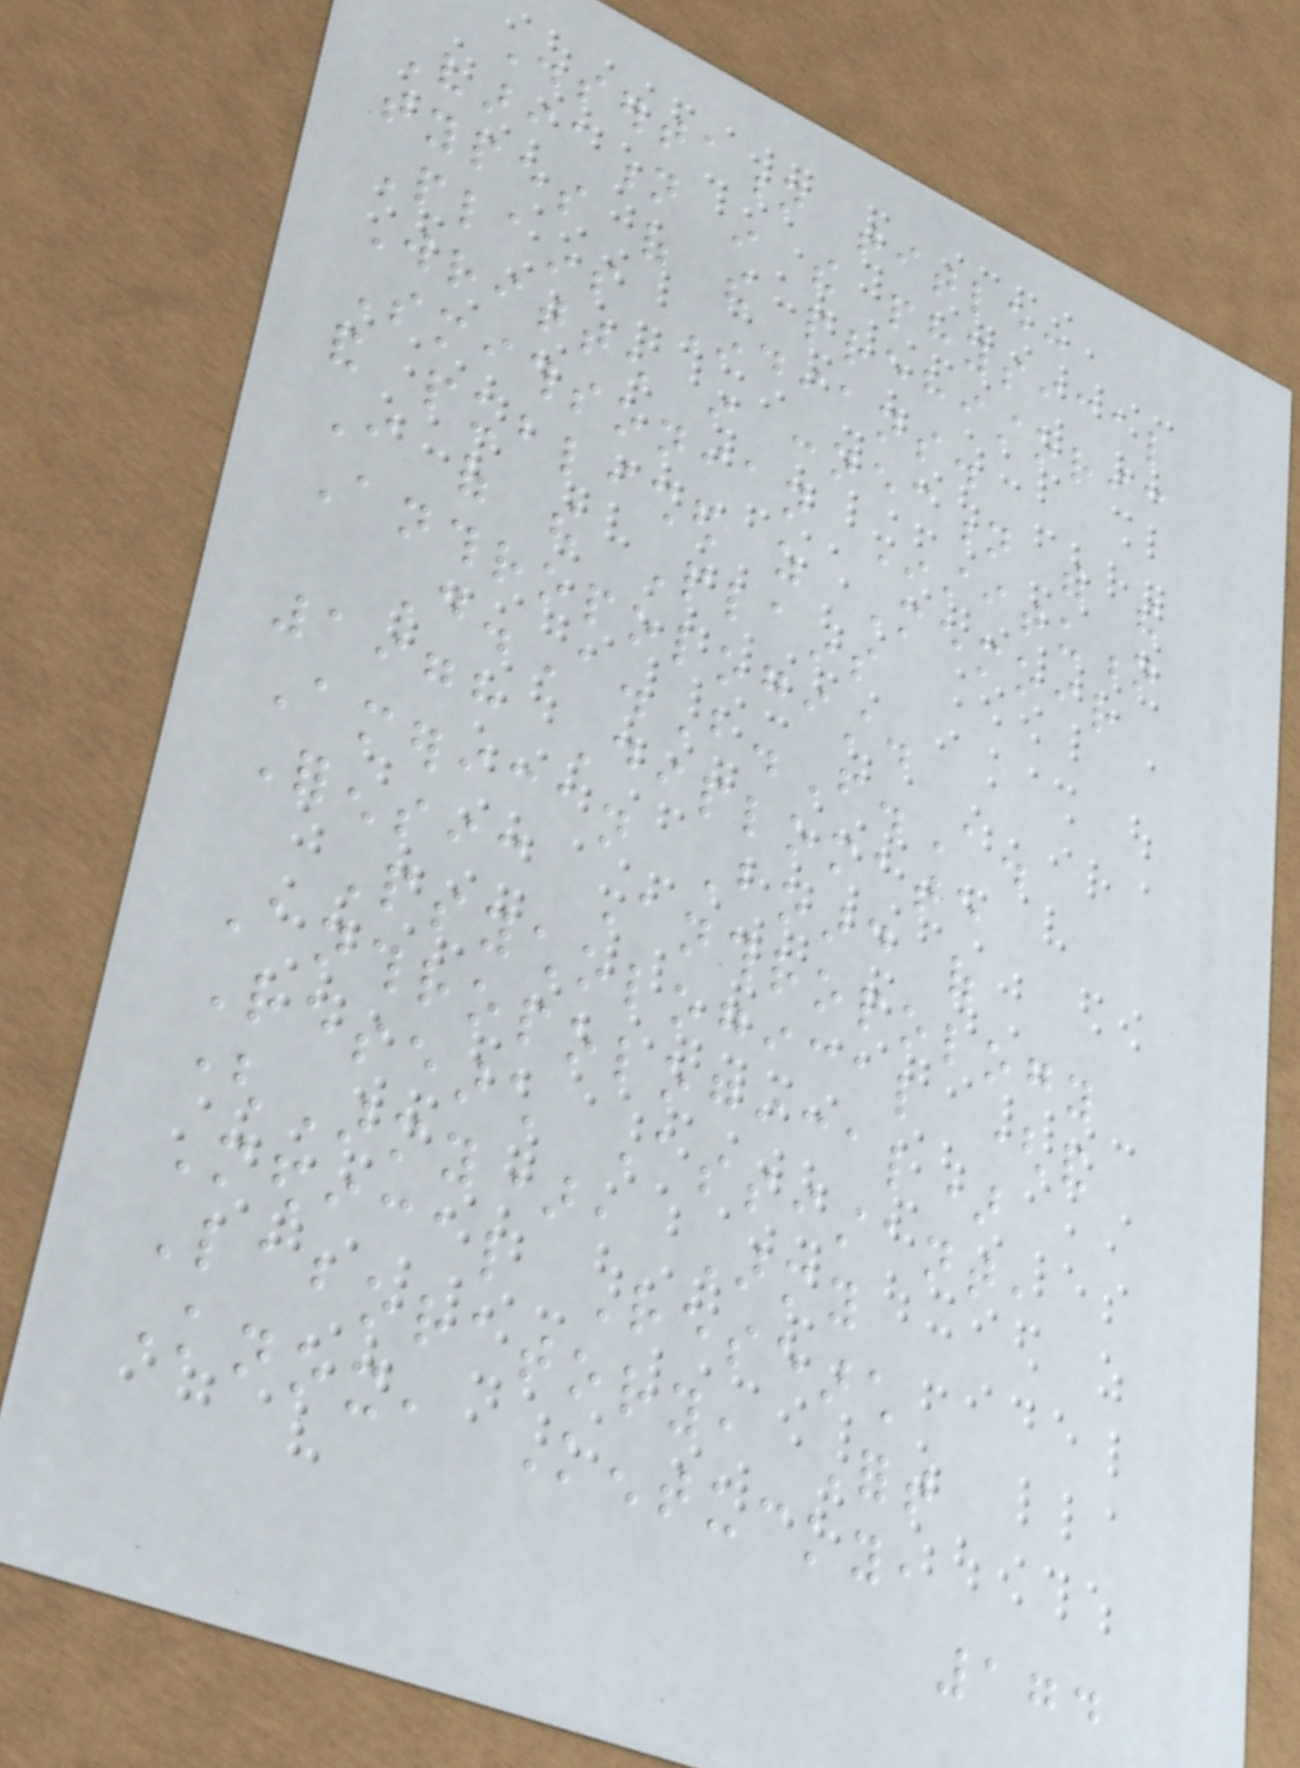Dissertation title:
Variation in the physical
types of the prehistoric
Plains Indians.
Written in connection with the
Smithsonian Institution
and published as Memoir
I of the Plains
Anthropologist.
D.A.B.F.A.
1978 Diplomate
American Board of
Forensic Anthropology
Psychological (and
Anthropological)
Research Assistant,
(Army), Army
Medical Research
Laboratory, Fort
Knox, Kentucky,
174
